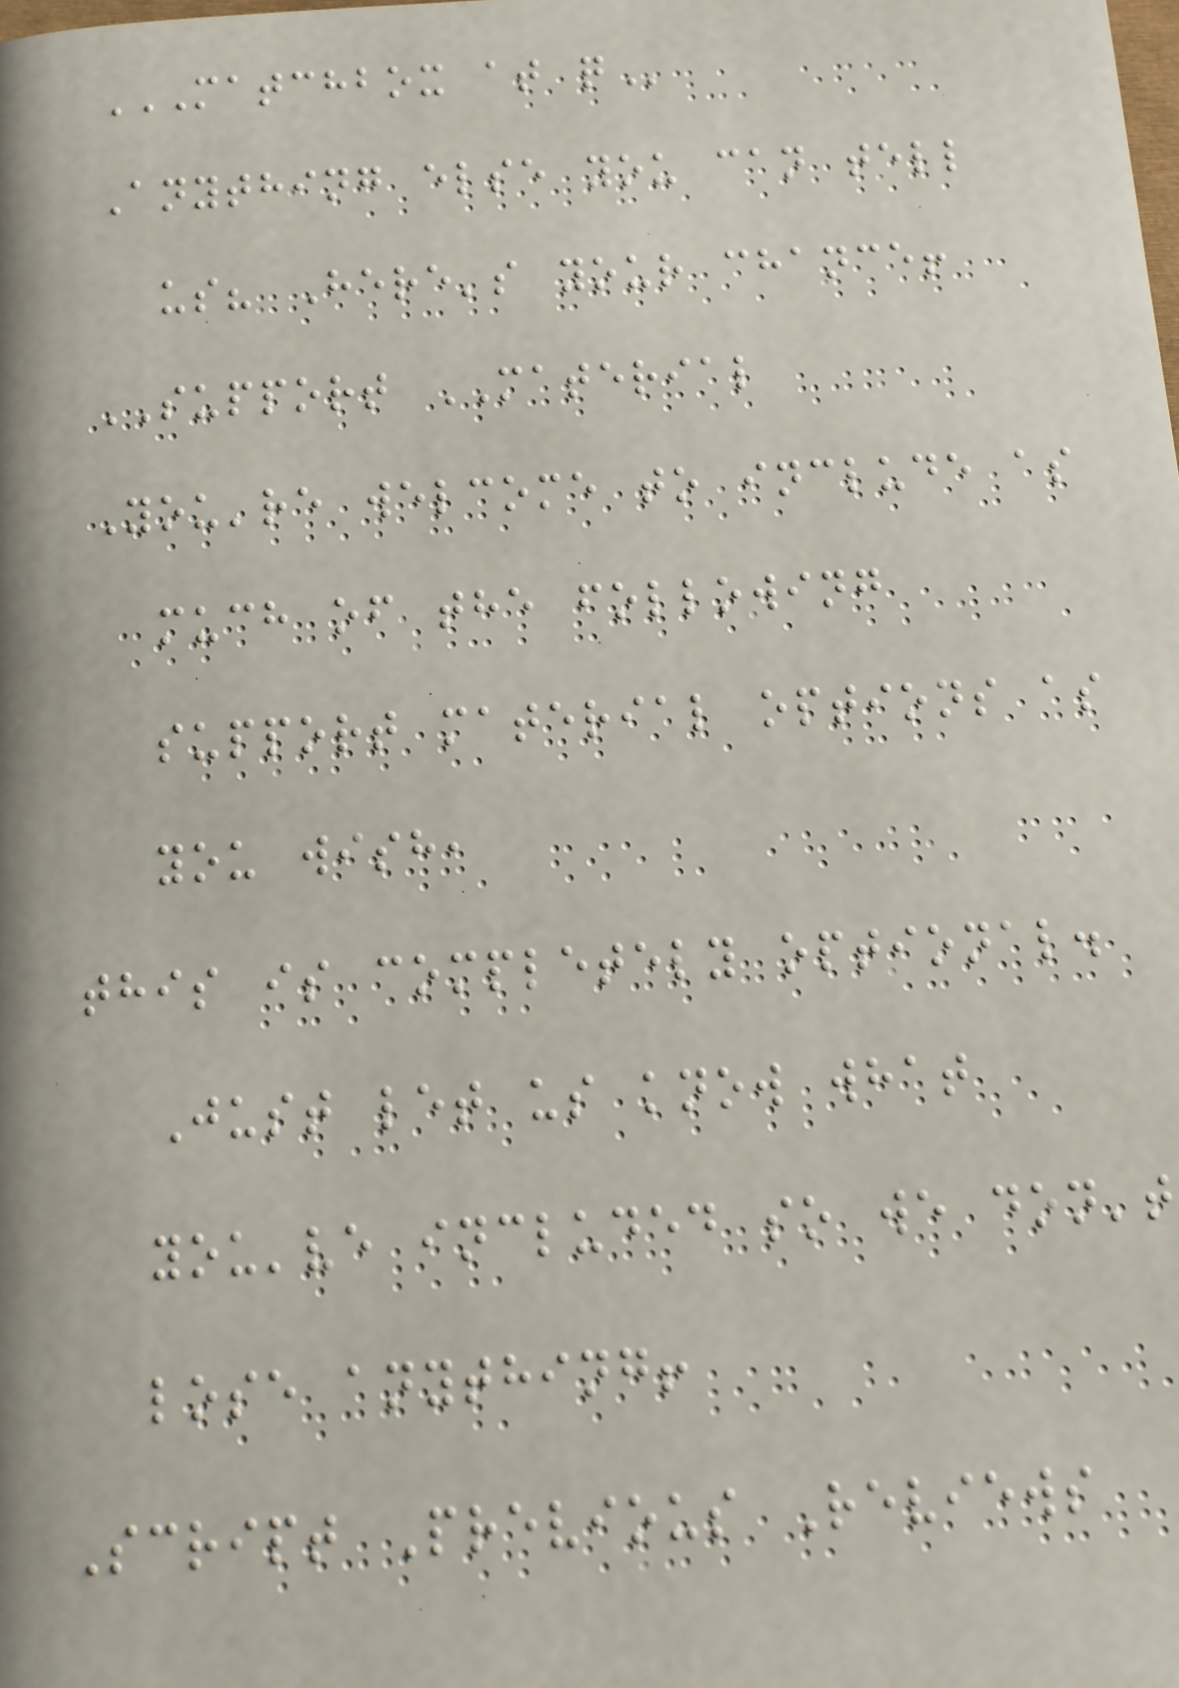MATCHBOX AT Q
Anything else you can tell
us? Here's your chance!
SUPPORT MATERIAL
You're welcome to include as
much of the following
support material options as
you wish,
this is completely optional.
Just let us know what
you've included so we don't
lose anything!
Script Previous Reviews
